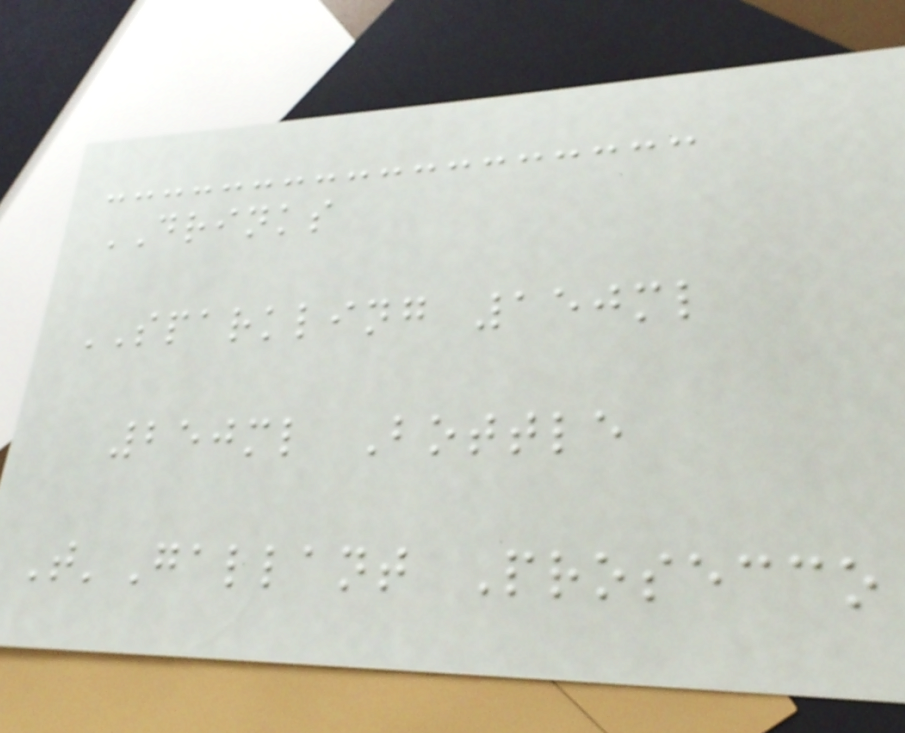DRINKS
SPARKLING 150ml
250ml Bottle
T'Gallant Prosecco
